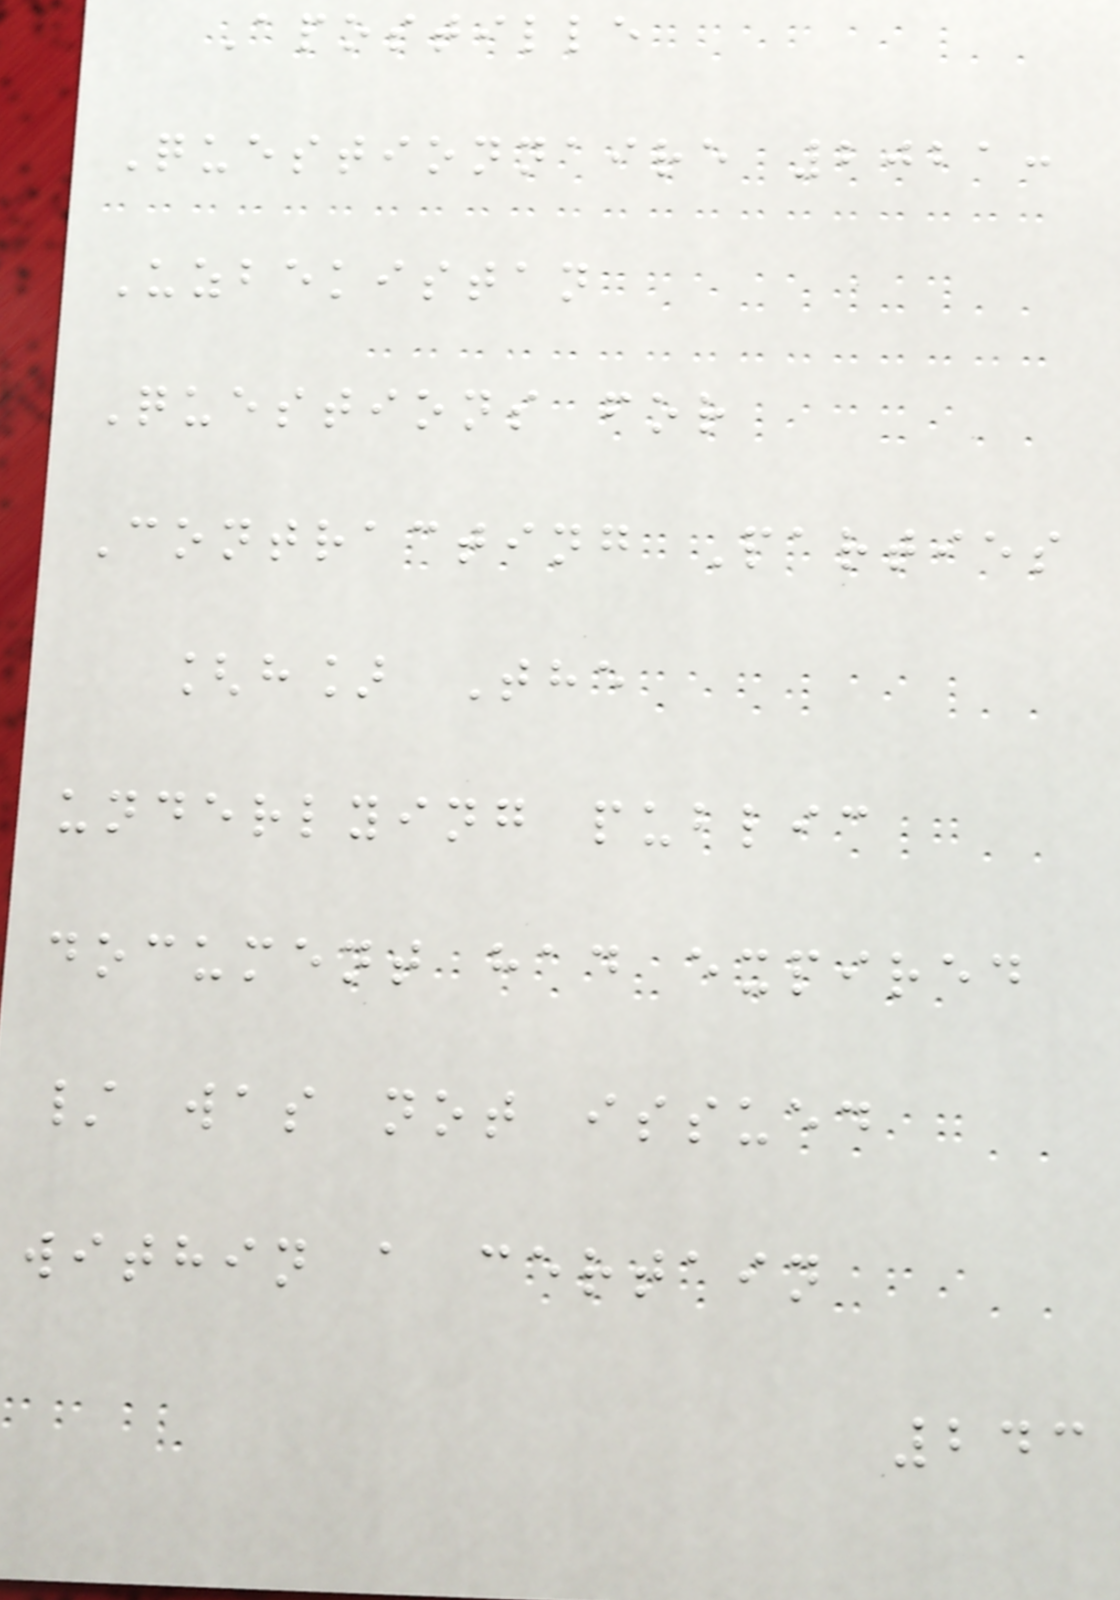Apostille
Questionnaire 2021:
Uzbekistan
Questions for
Contracting Parties
[h] The
underlying public
document had expired
/ was not issued
within a certain
243
